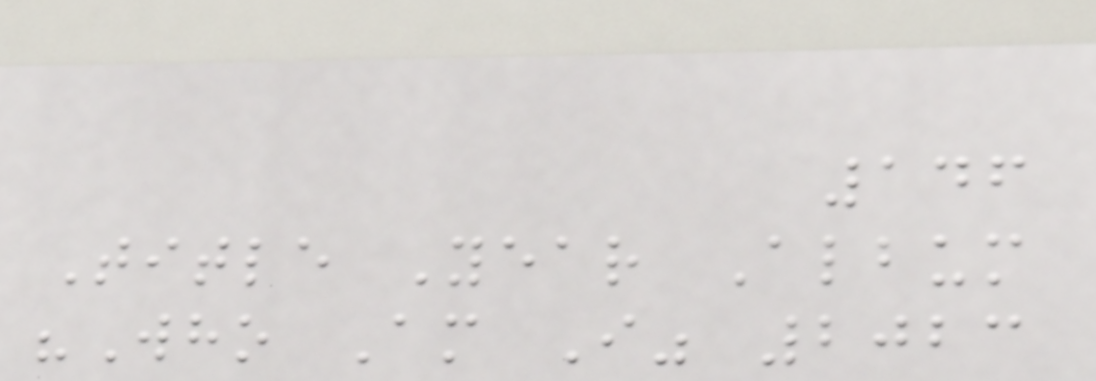146
Title Year Album
"Who Am I" 2023
